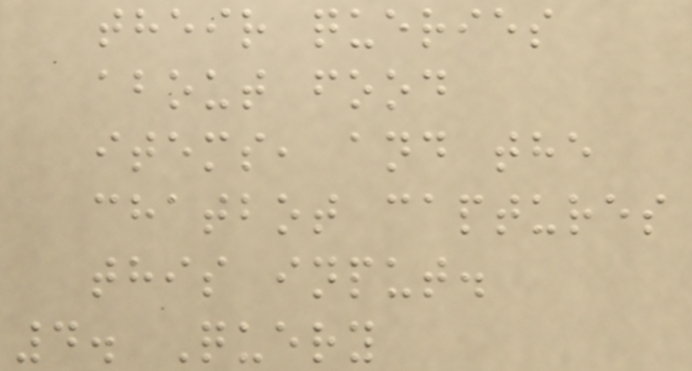their queries
about food
items, and the
chatbot captures
this input.
4. Query
